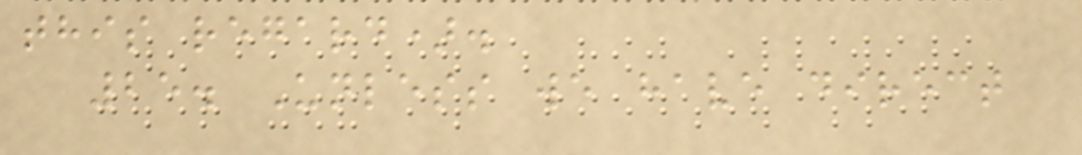this regard).
25. Unless we have direct
